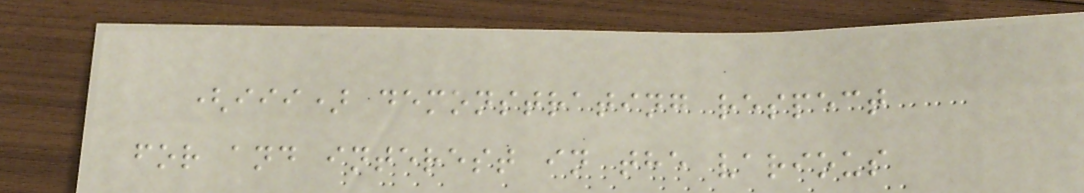(iii) demonstrating respect
for and interest in the various
